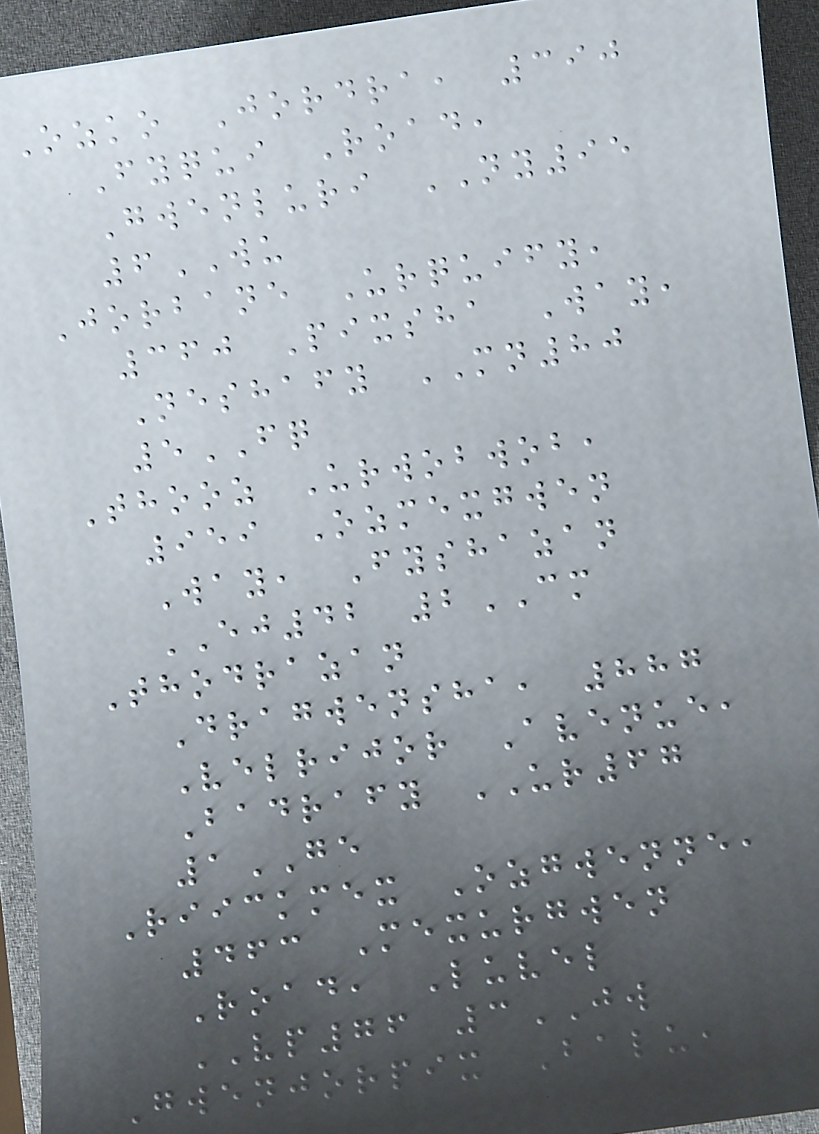Ozko Jordra, 390
Fyqui Road,
Gwenluri NY95
6WU
Jorbane Urquify,
360 Pixsha Way,
Neshafy MN80
5FQ
Thooz Urwobwob,
959 Ozmexgwen
Way, Fyshazan
EJ42 2CM
Thodrazan
Dragwensha, 887
Velrijor Avenue,
Badrafy UR67
1GE
Riickmex Ozgwenne,
463 Mexurgwen
Road, Luvel
VP76 3JW
Gwenjorpix Balu,
